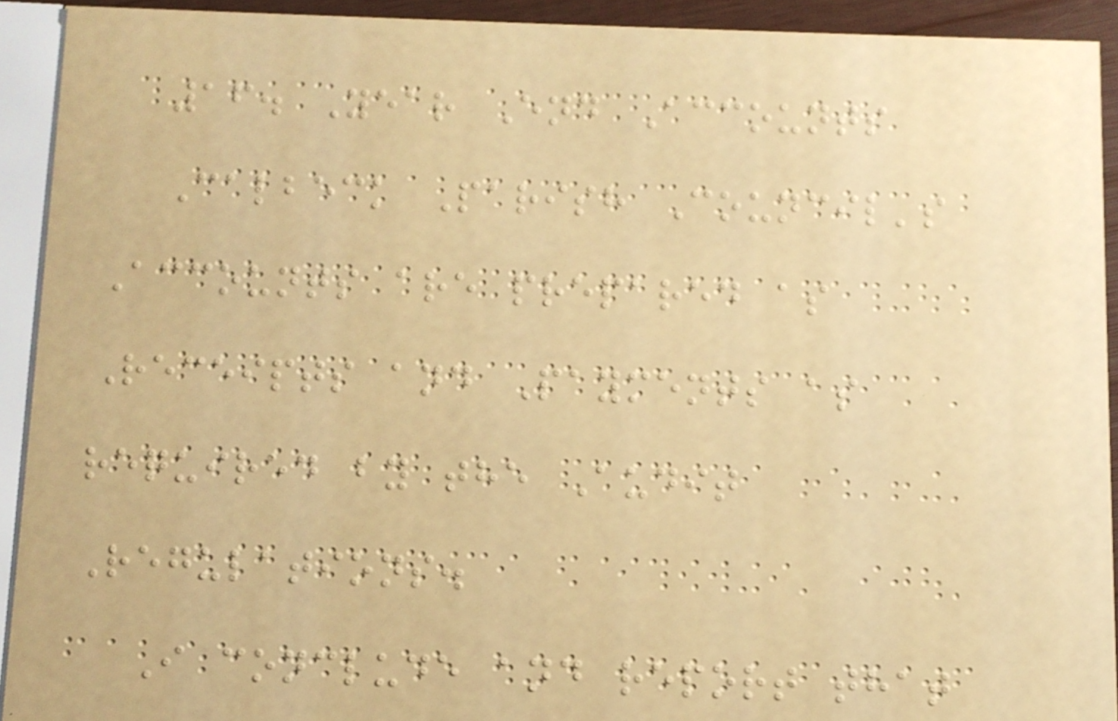16. Year End Accounts
Calbeck Parish Council's
Accounts are prepared as
Receipts and Payments as
required by the Audit
Regulations.
I conclude and report that
